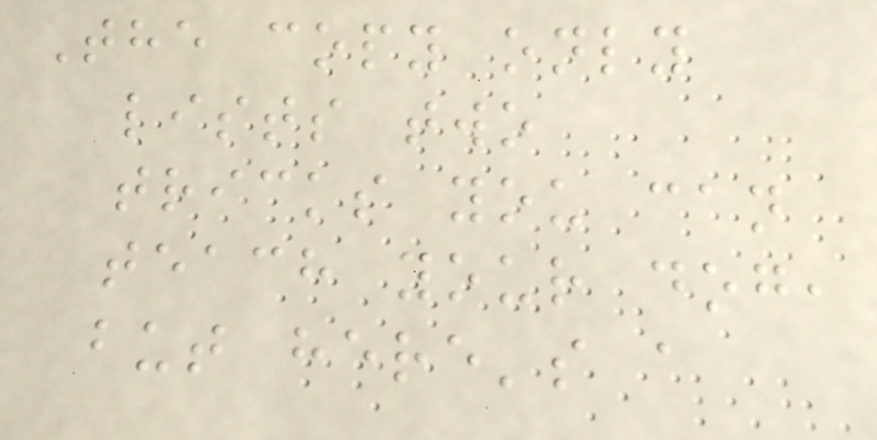The copy only
lists two
tricks you can
teach your dog,
but here's a
